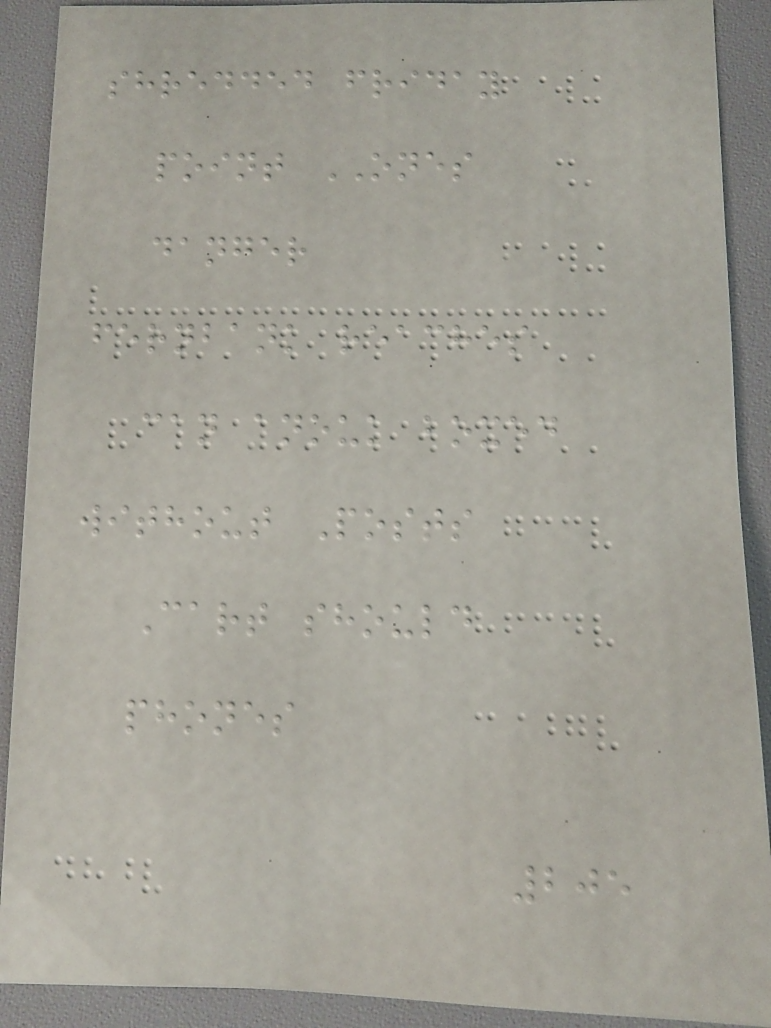shredded friday
point ONES
danger
fernbank reaches
can anouk boxed
without Posts
Cart should
phones
205
